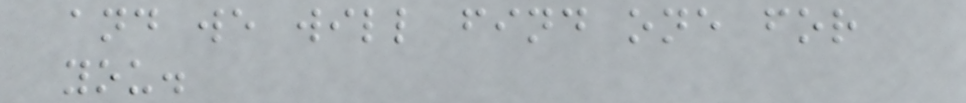and we will find one for
you.
